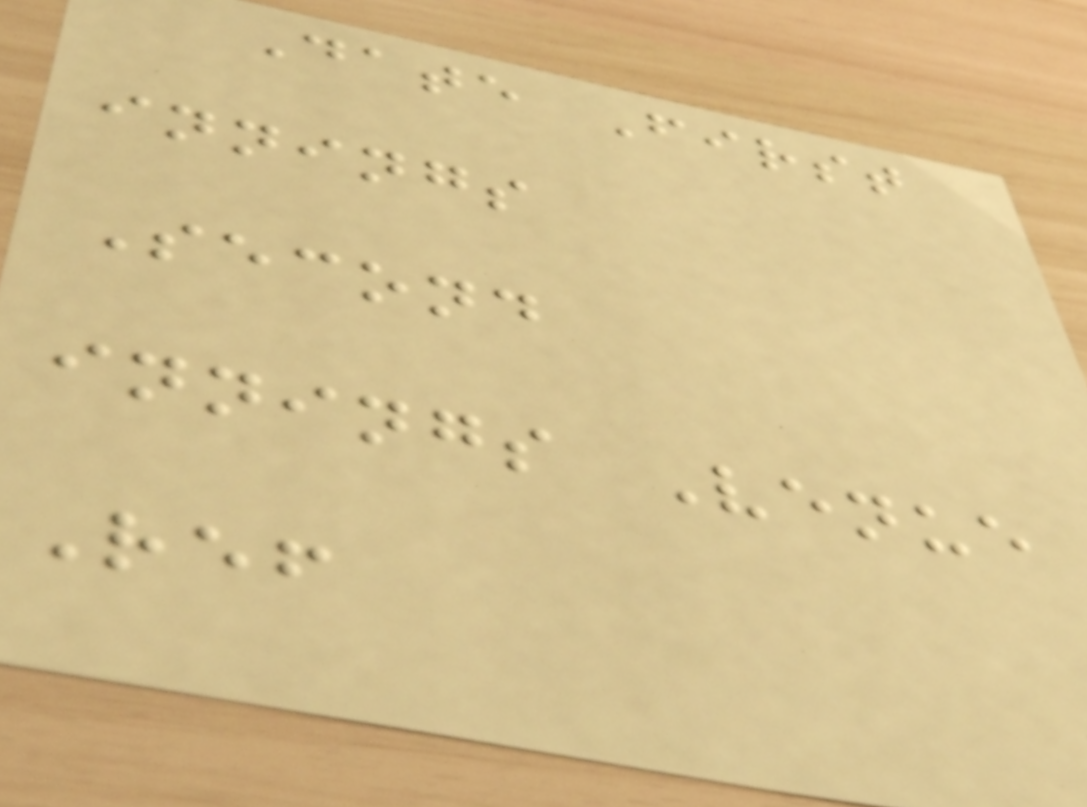Date First
innings
Second
innings Venue
Ref
